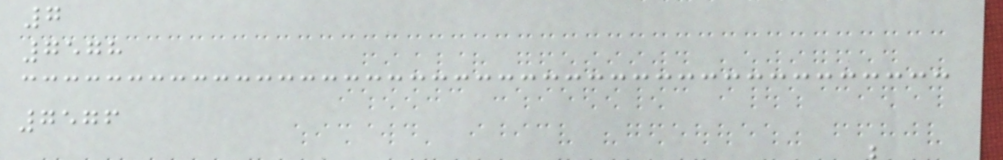7
7578
7576
